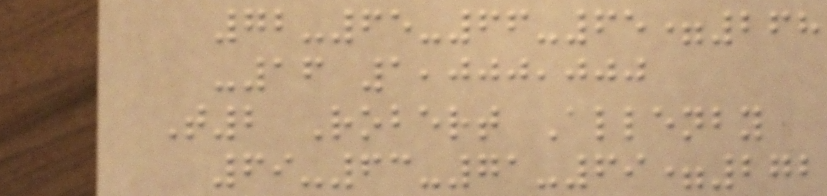72-65-66-65=268
-16 1,000,000
T2 Robert Allenby
69-63-71-69=272
